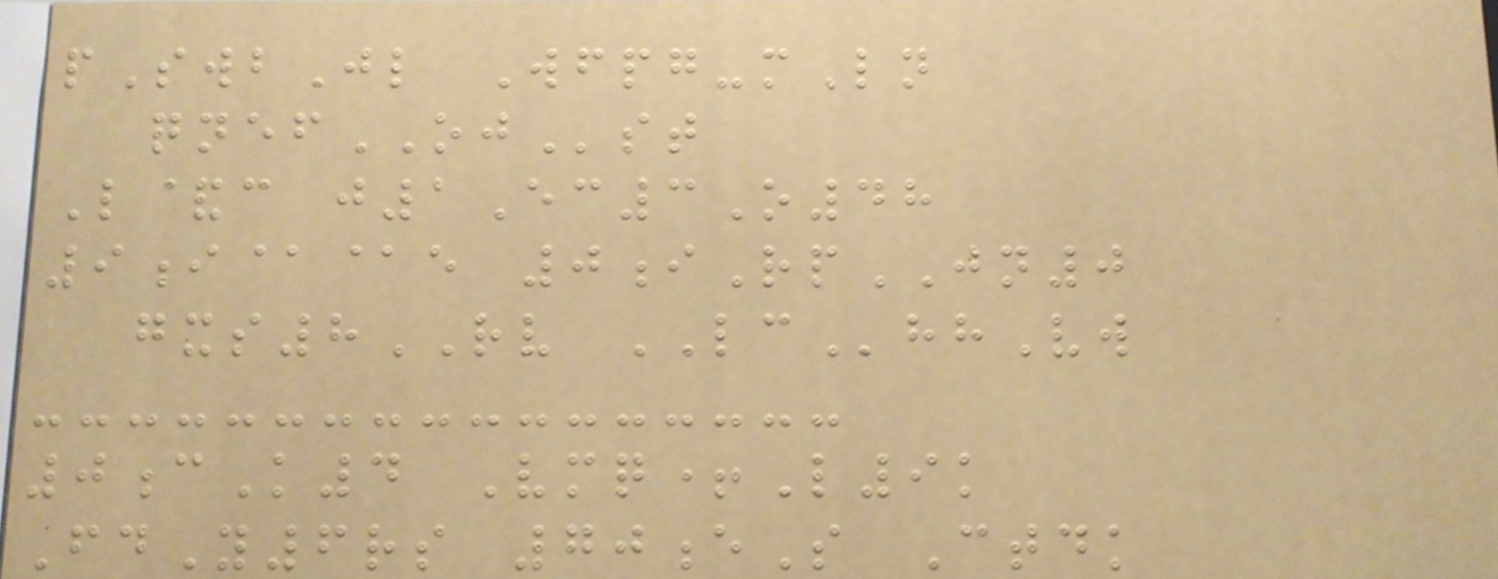pSwbJl Wfpg-mLn
qnefOJst
L&c j1Ec3O48
9i@@e 0iRpJN0
gxs8RV LChhVw
0cK4 Vmq+L9k
FdY6rs 70eS Ctdk
